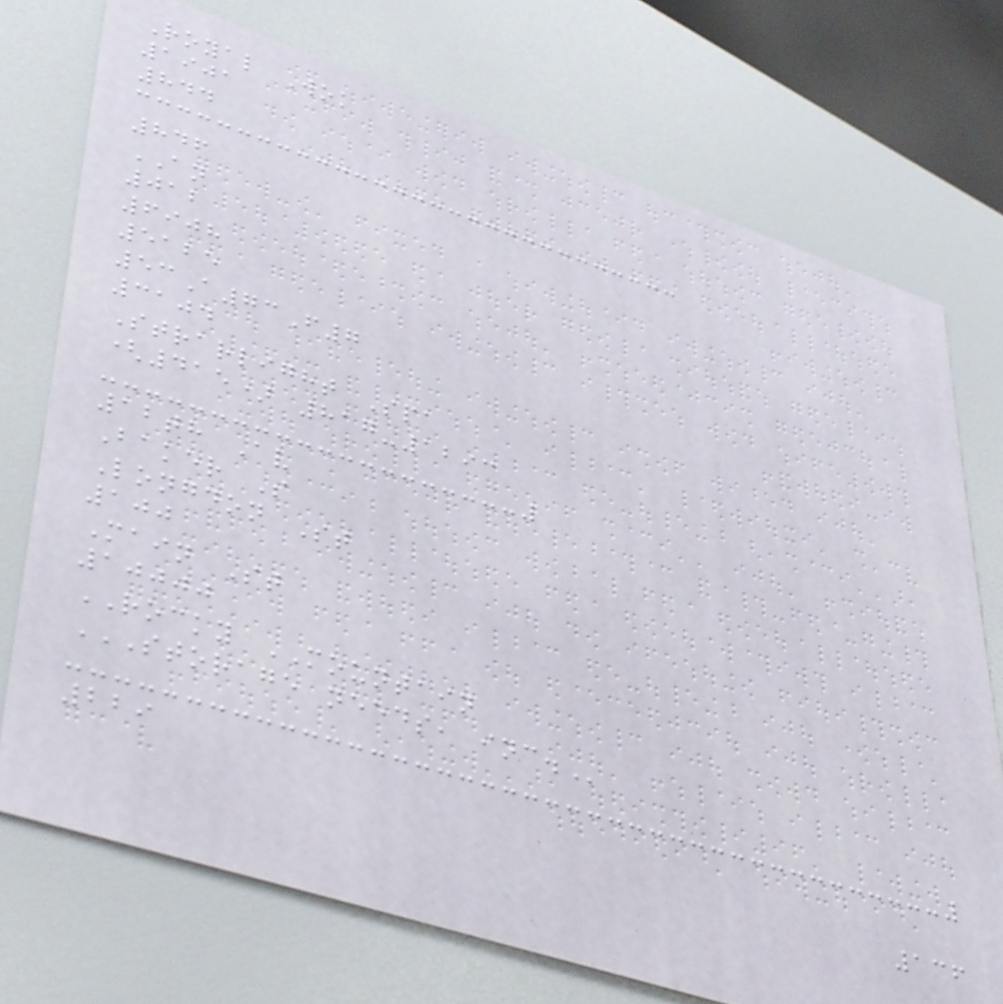Royal Wok
1901
844
846
AN
012
6908
5125
53A73F7
3104
Strarlight Spa
(415) 817-1293
12th Av
Baker S
Longdon St
100
Main St
10000
ROCKY MOUNTAIN
STORAGE NEEDS, INC.
229
136
